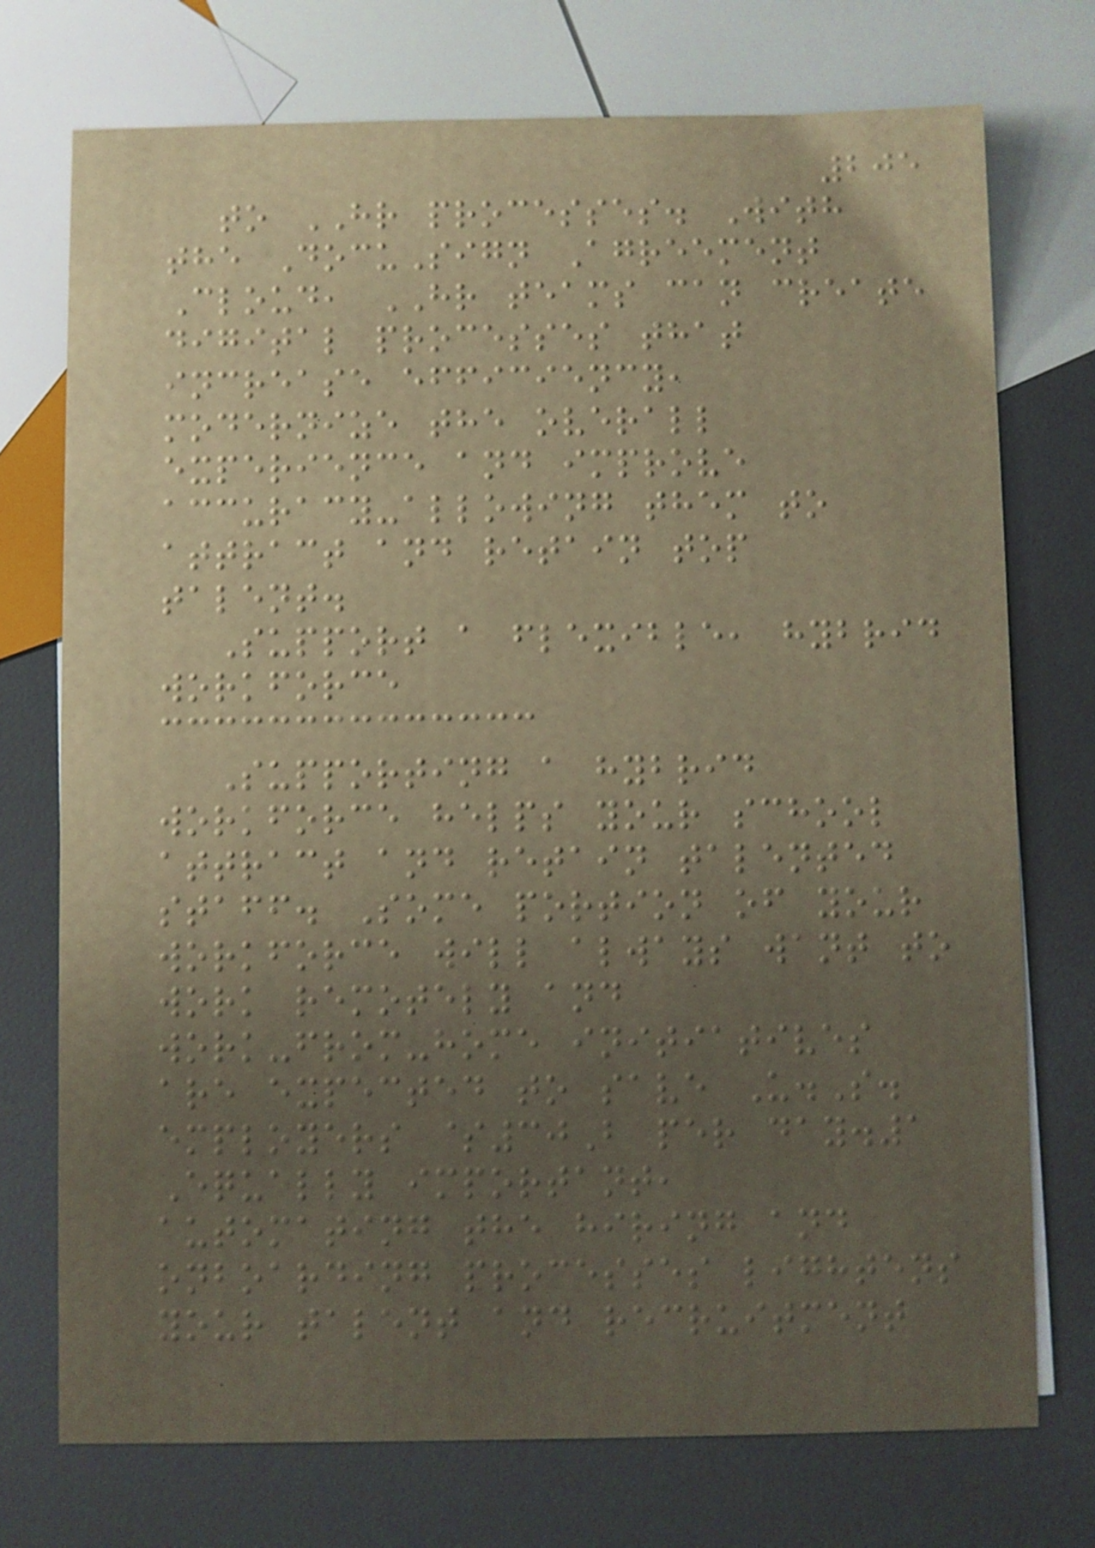205
to HR processes. With
the DocuSign Agreement
Cloud, HR teams can create
digital processes that
increase efficiency,
modernize the overall
experience and improve
accuracy-allowing them to
attract and retain top
talent.
Support a flexible, hybrid
workforce
Supporting a hybrid
workforce helps your school
attract and retain talented
staff. Some portion of your
workforce will always want to
work remotely and
work-from-home initiatives
are expected to save U.S.
employers $30B per day.1
Equally important,
automating the hiring and
onboarding processes lightens
your talent and recruitment
